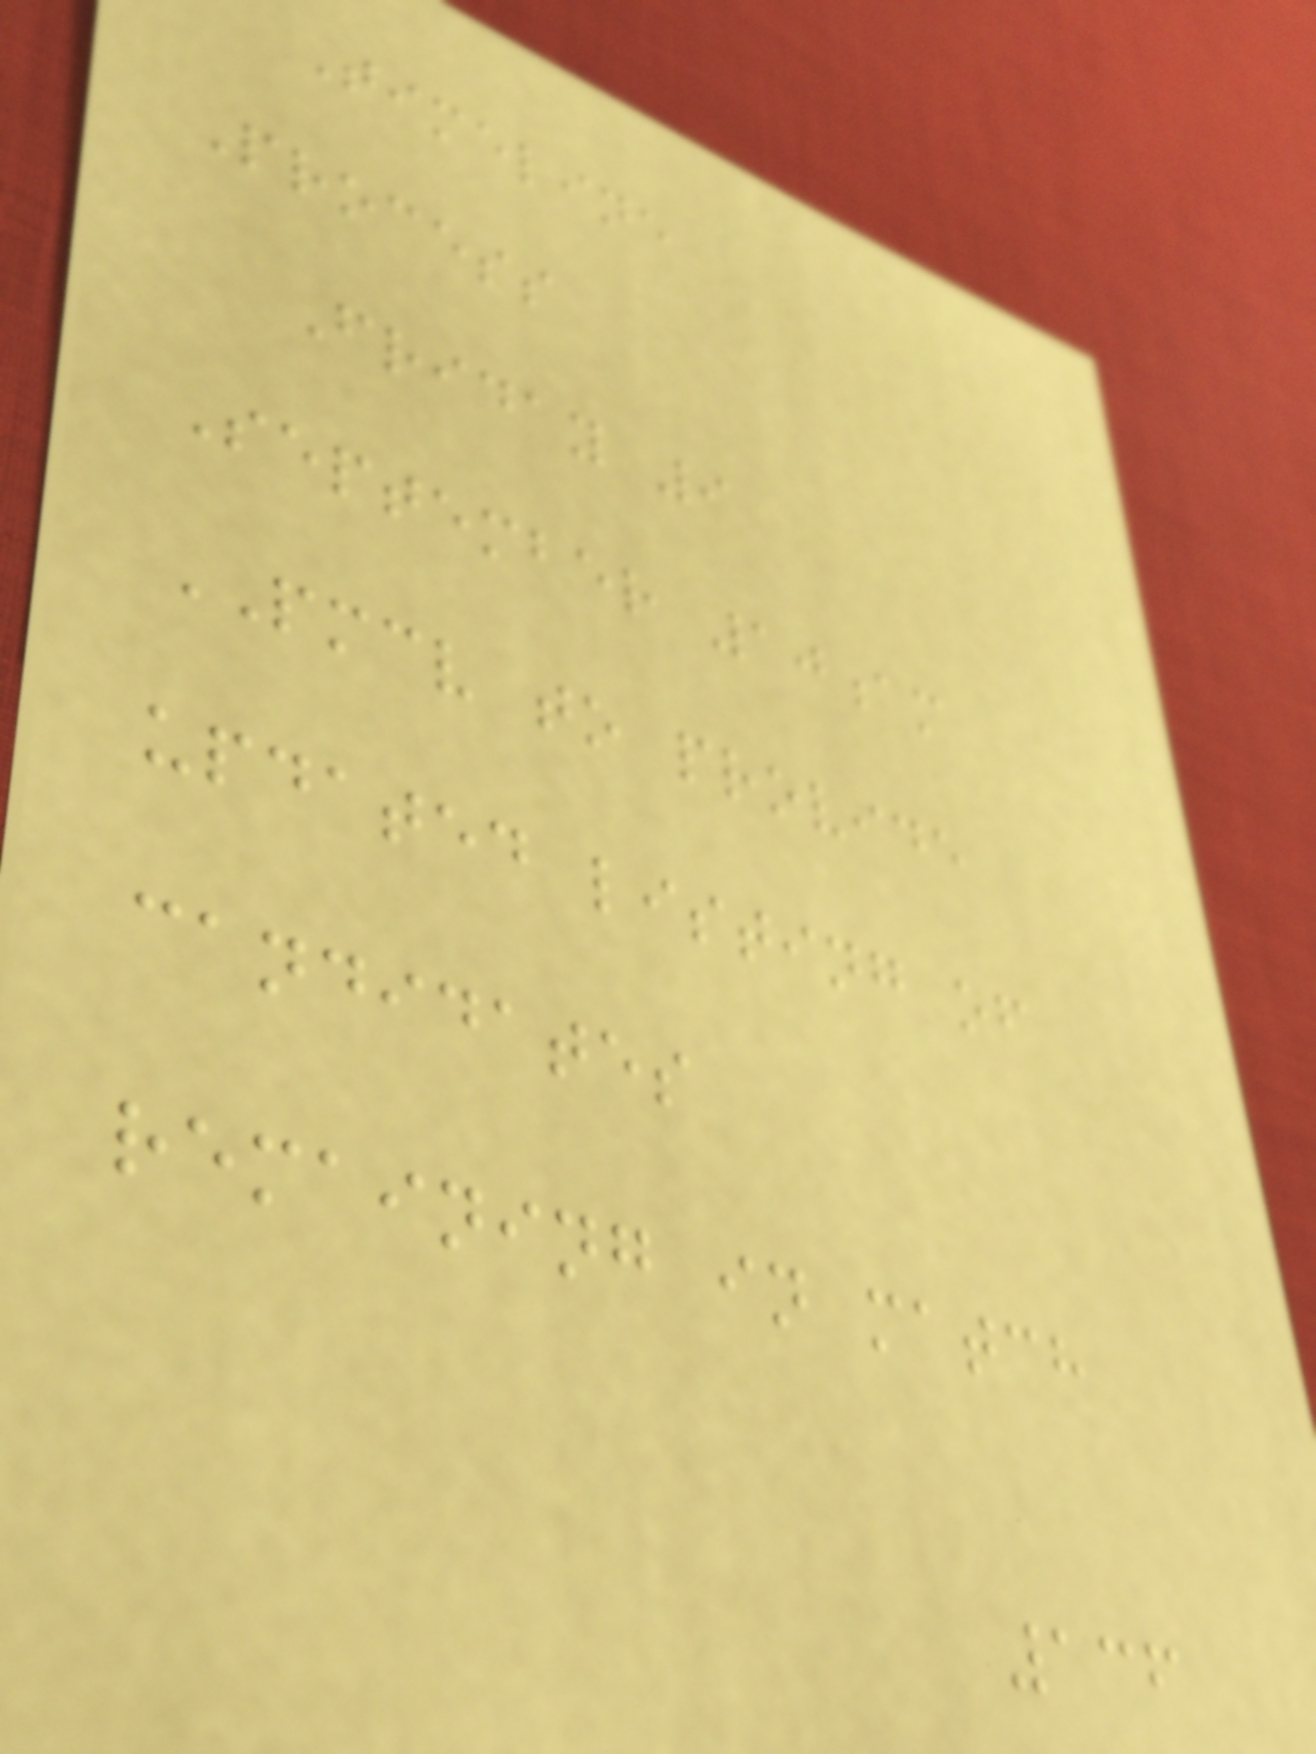Timeline
Process
Friday 9
September 10am
PMCV to provide
updated listing of
candidates
remaining in match
136
